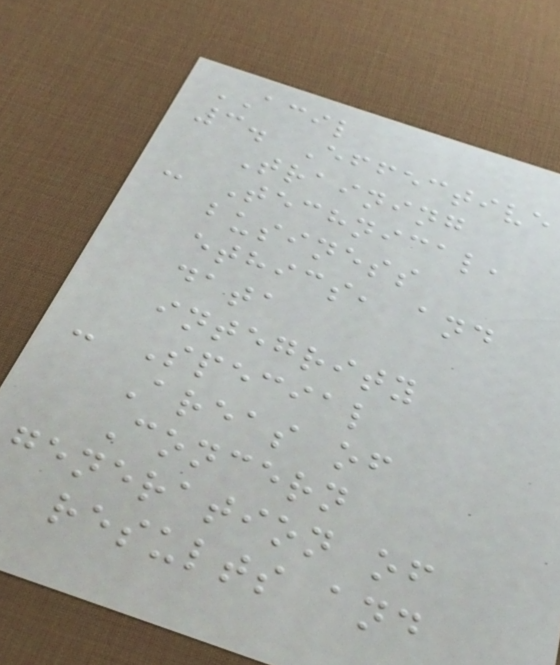ACIL
3. Effective
Training
- Technical,
business
ethics, and
data
integrity
- Special
Areas of
Concern
generation of
results and
